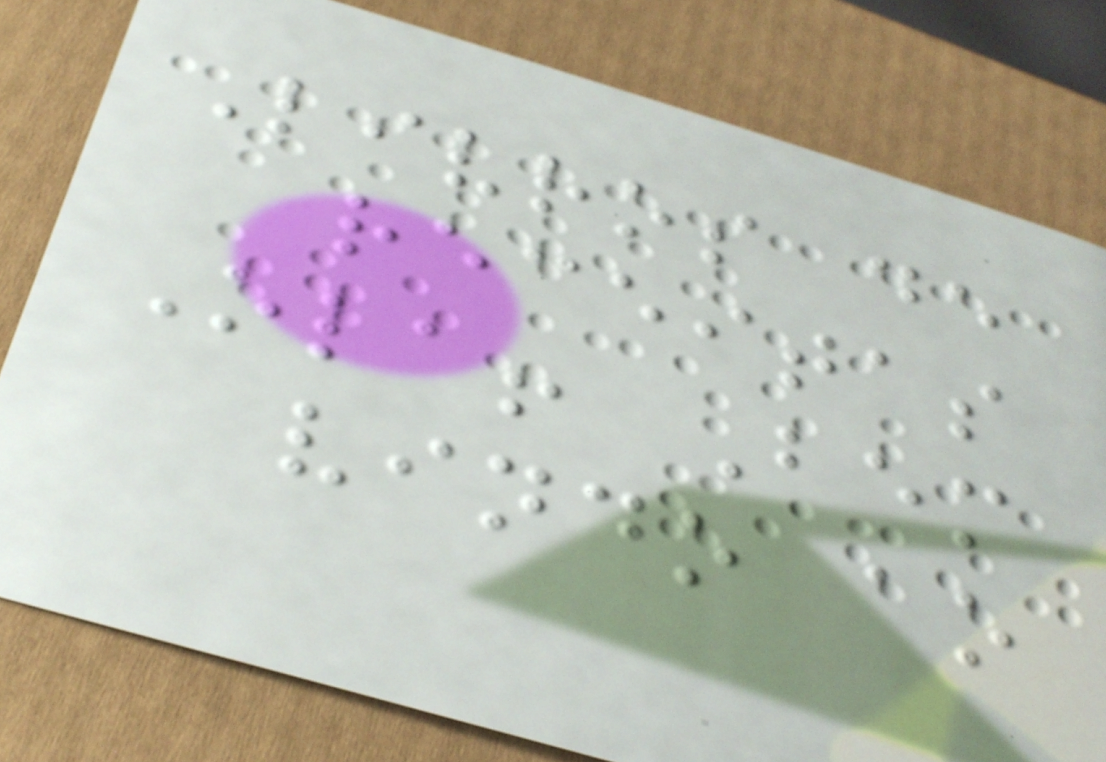Livros de
receitas
Ola! Bem
vindo ao
